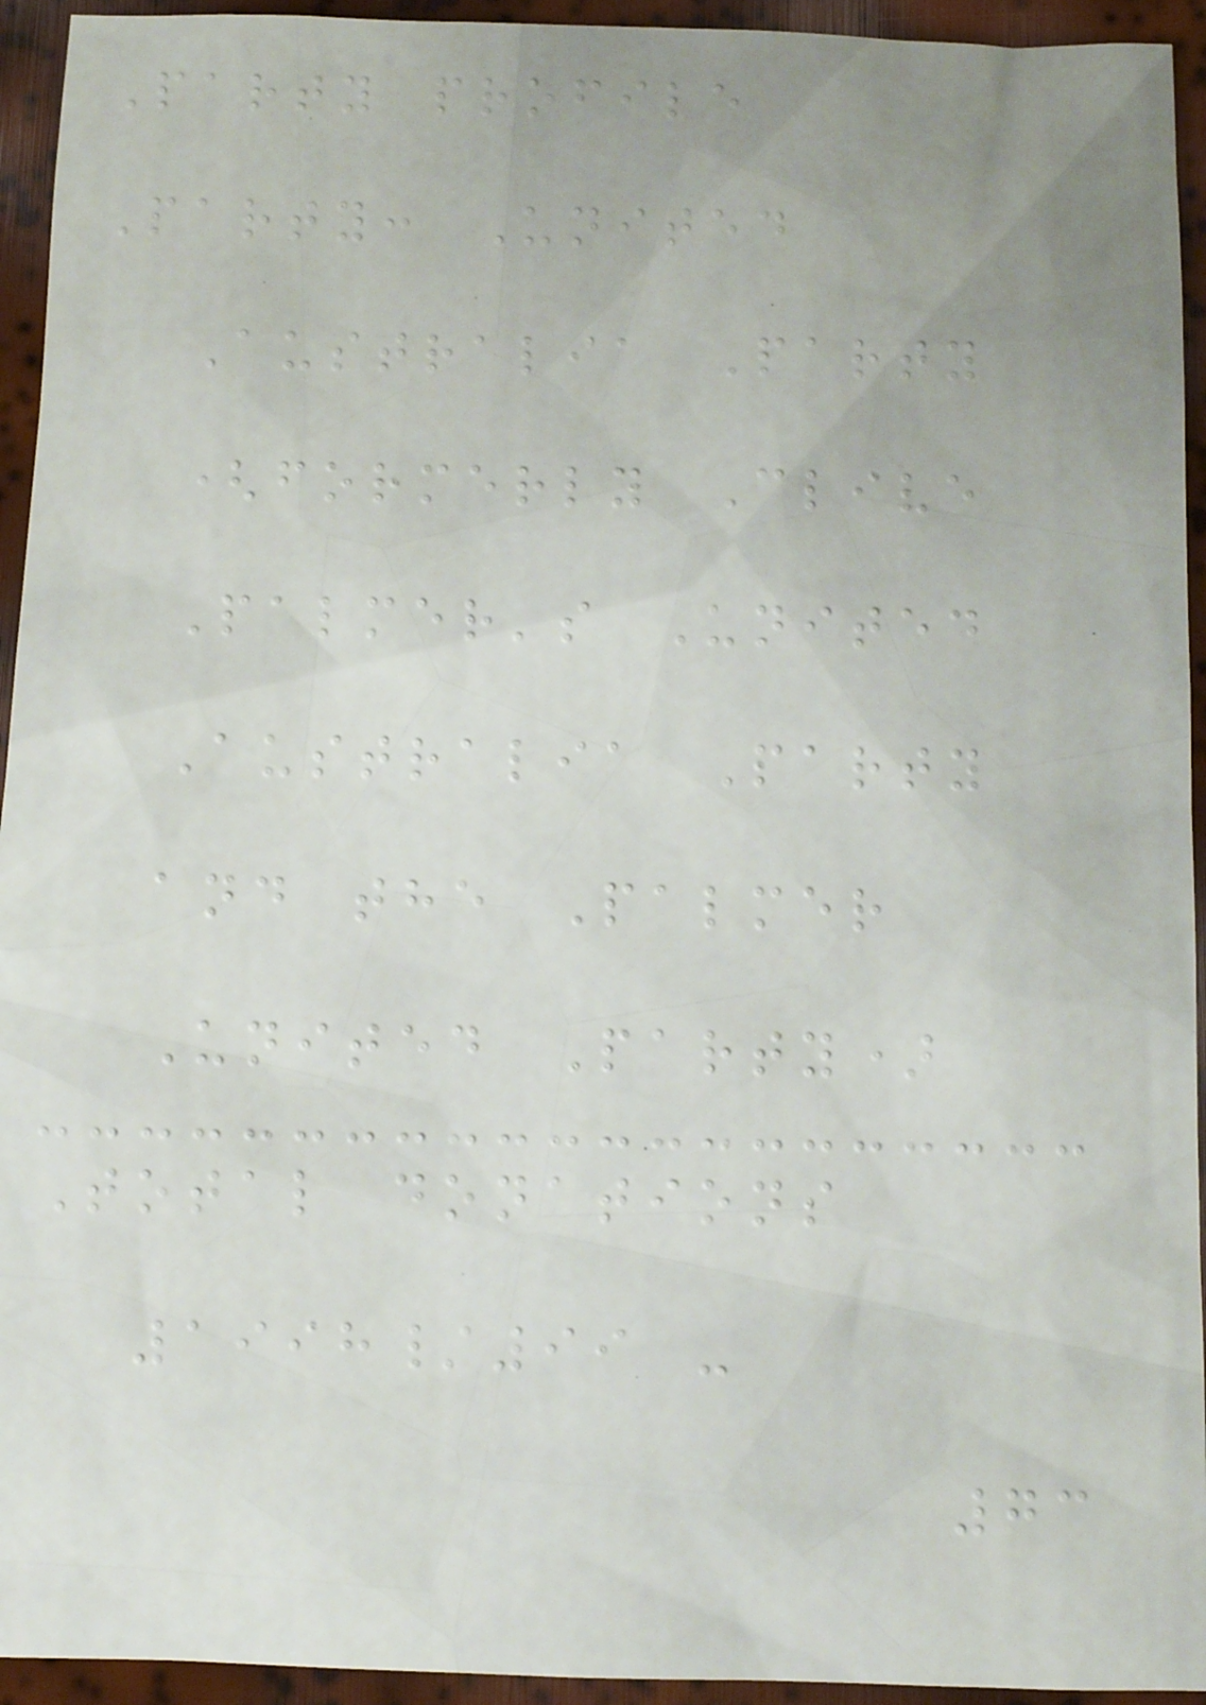Party profile
Party: United
Australia Party
(formerly Clive
Palmer's United
Australia Party
and the Palmer
United Party)
Total donations
1998/99 -
73
